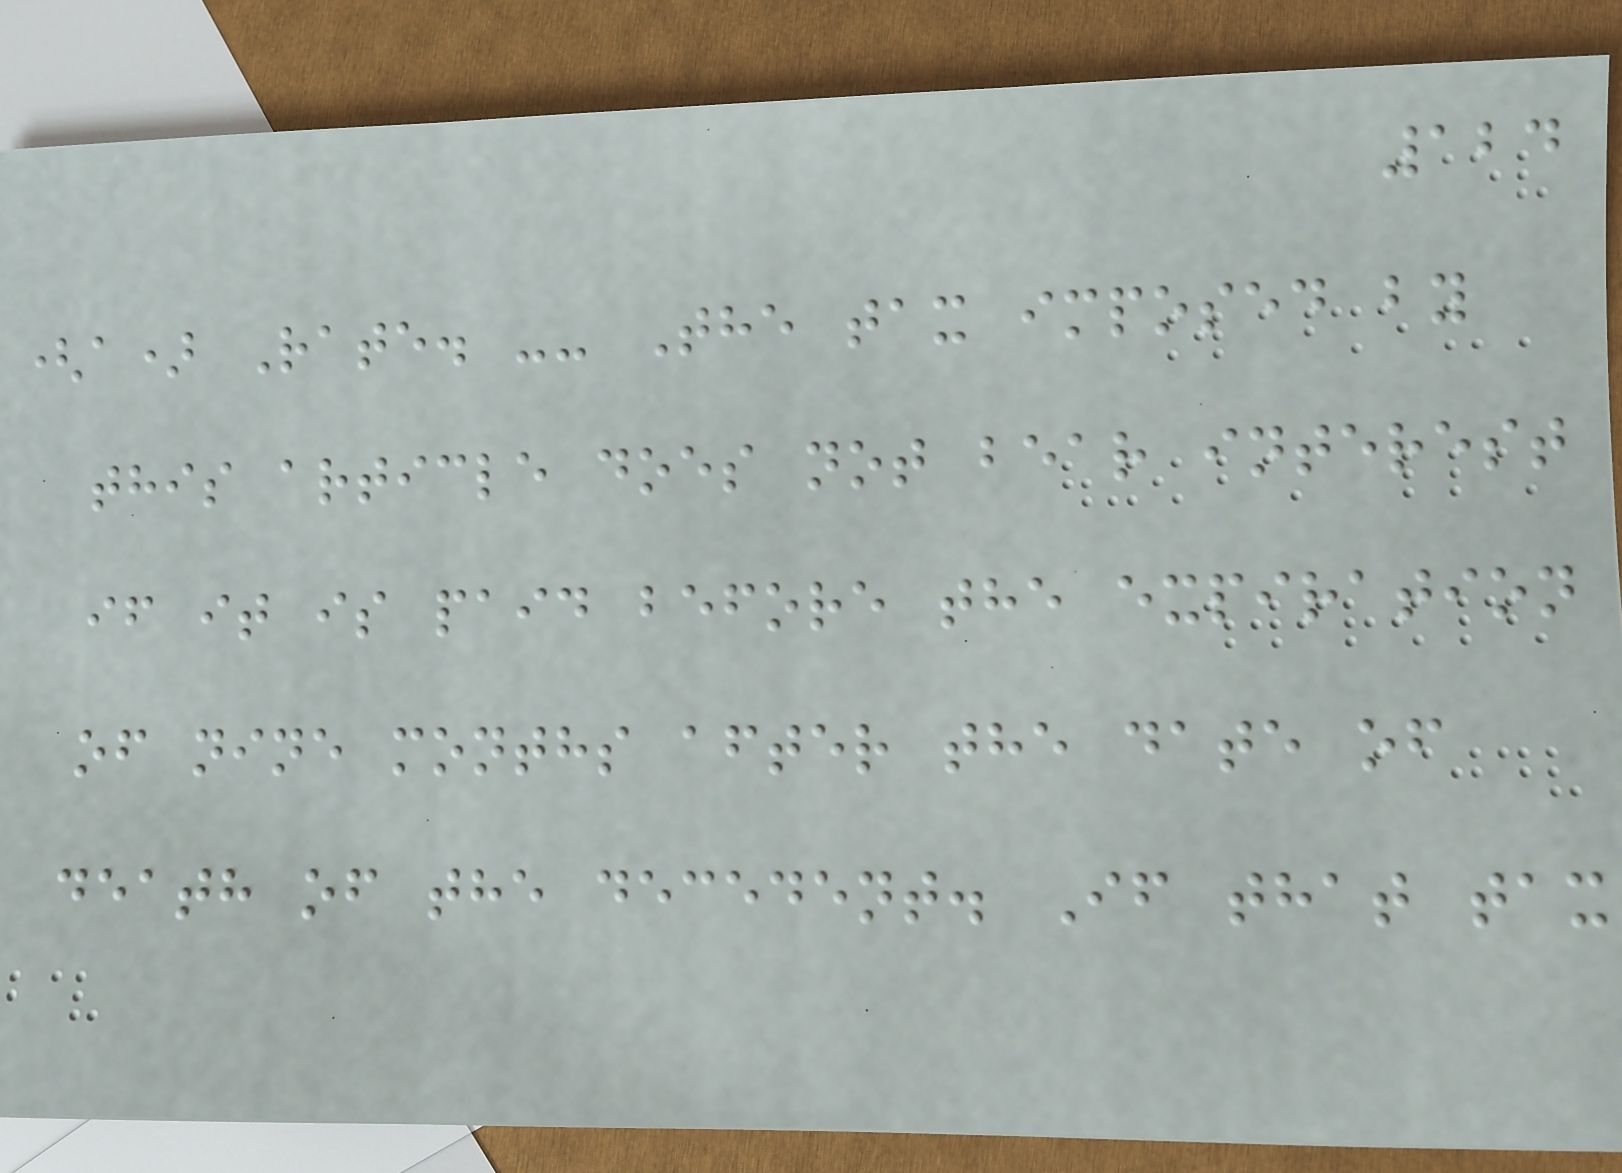124
(a) Rate. -- The tax imposed by
this article does not bear interest
if it is paid before the expiration
of nine months after the date of
death of the decedent. If that tax
